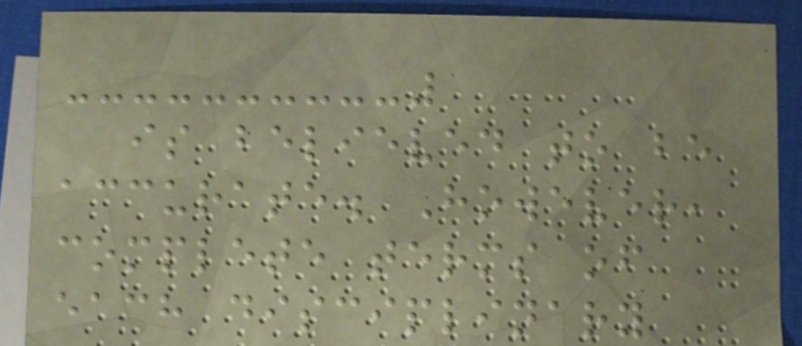is believed to be
accurate. However,
complete terms of
each disciplinary
